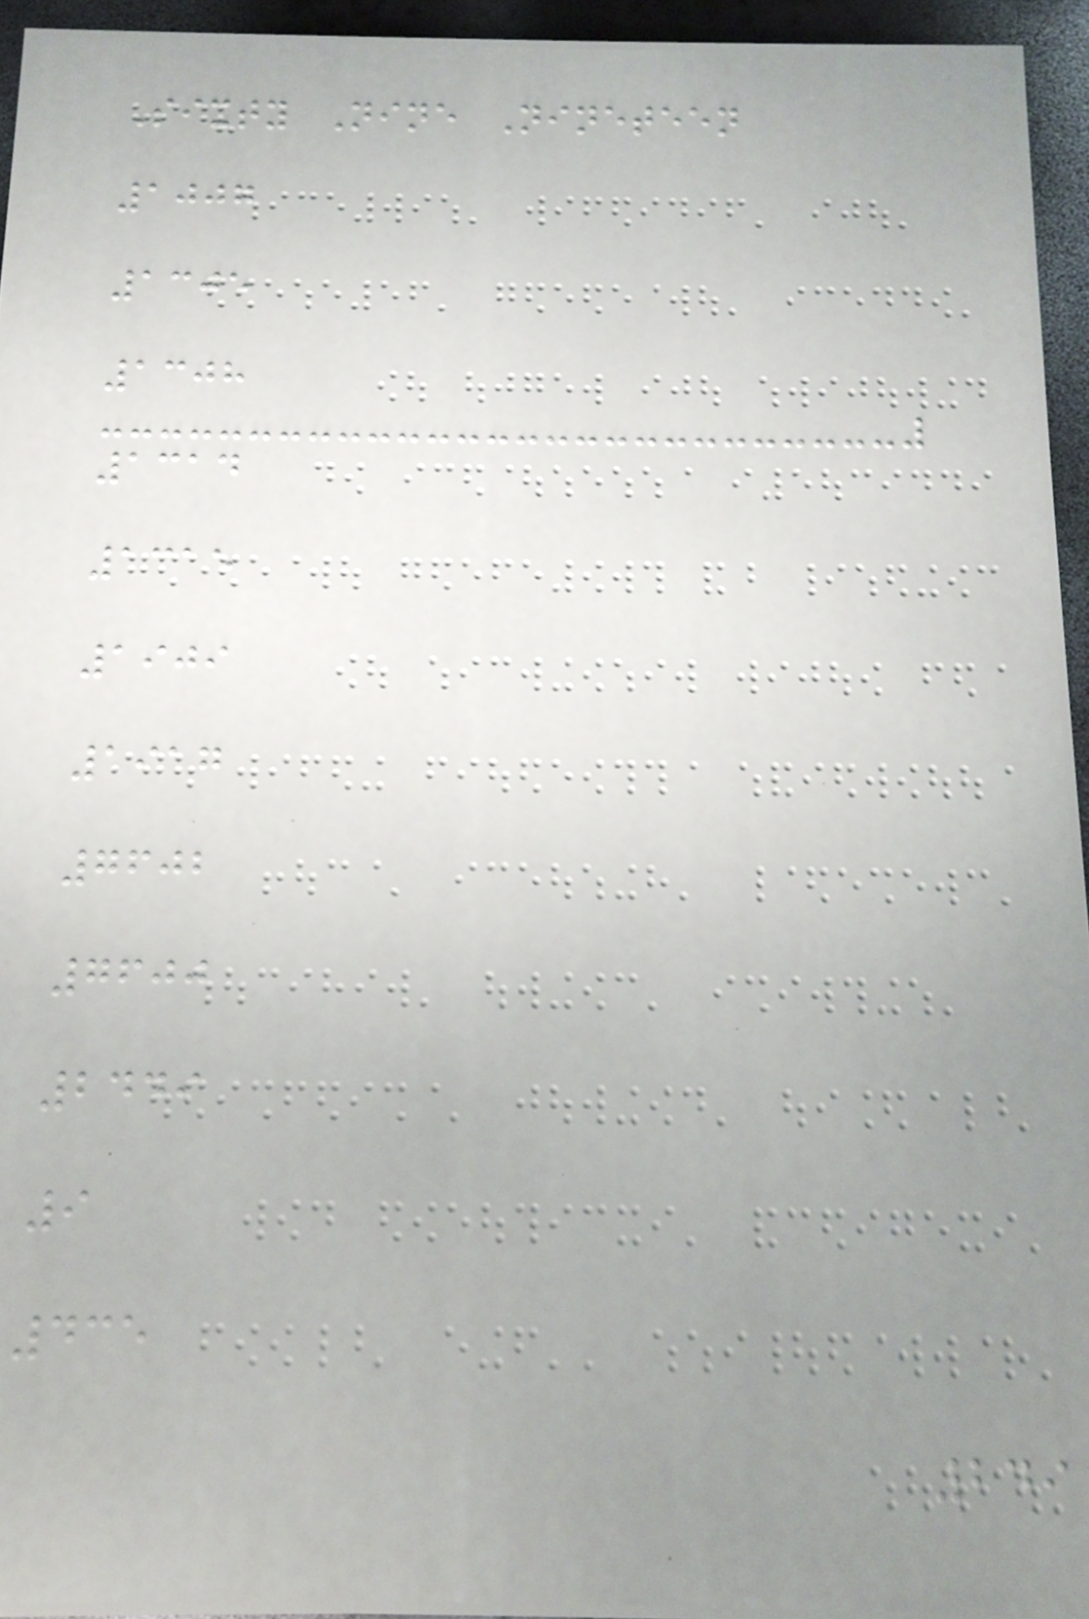Sixty Nine Nineteen
1007
1305
1308
1314
1315
1909
1917
7602
7600
2449
9
435
249
